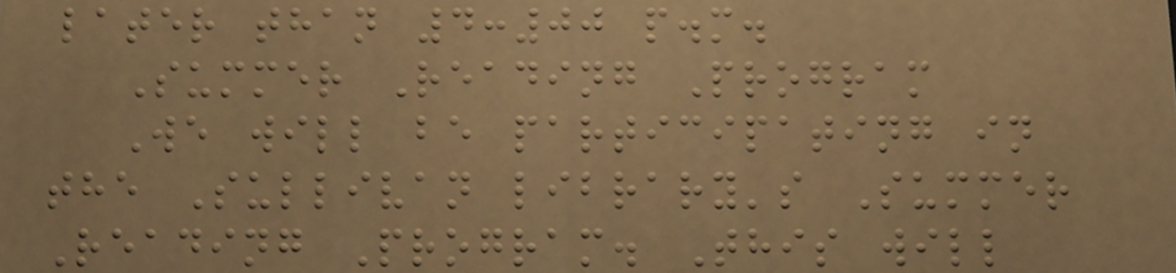later than 4:00 p.m.
Summer Reading Program
We will be participating in
the Sullivan library's Summer
Reading Program. This will
